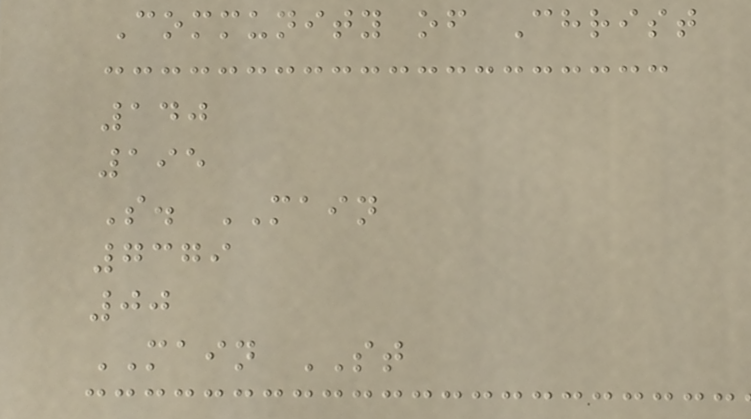Community of Christ
140
195
S. MAIN
7379
00
MAIN ST
